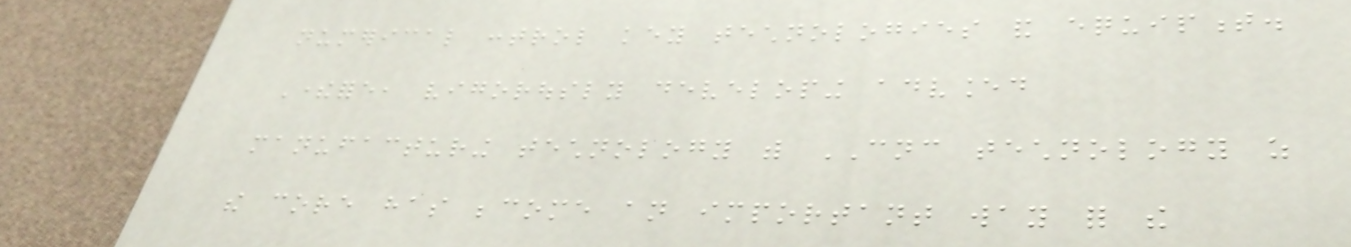numerical control key technologies and equipment.
Therefore, vigorously developing advanced
manufacturing technology with CNC technology as
the core has become an important way for the
